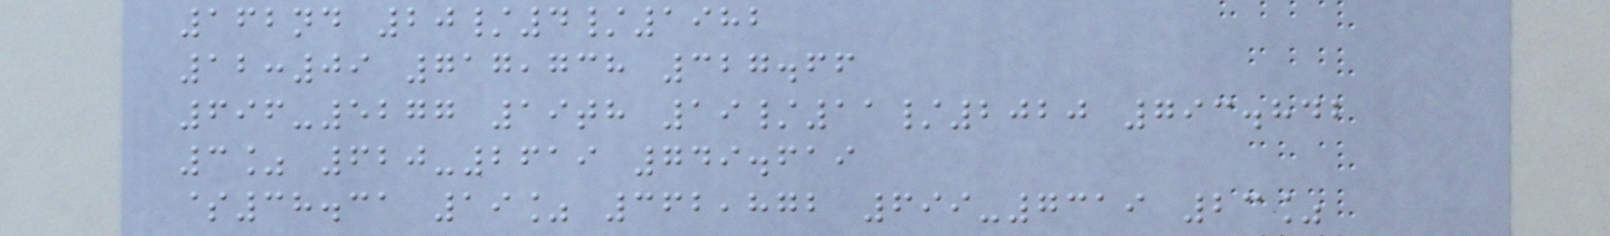162nd 20/4/1982
12:09 717,738 327.66
696-5277 19th 19/11/2020 793.842
3% 620-2619 749.619
$38.31 19% 362,872 699-7319 23%
